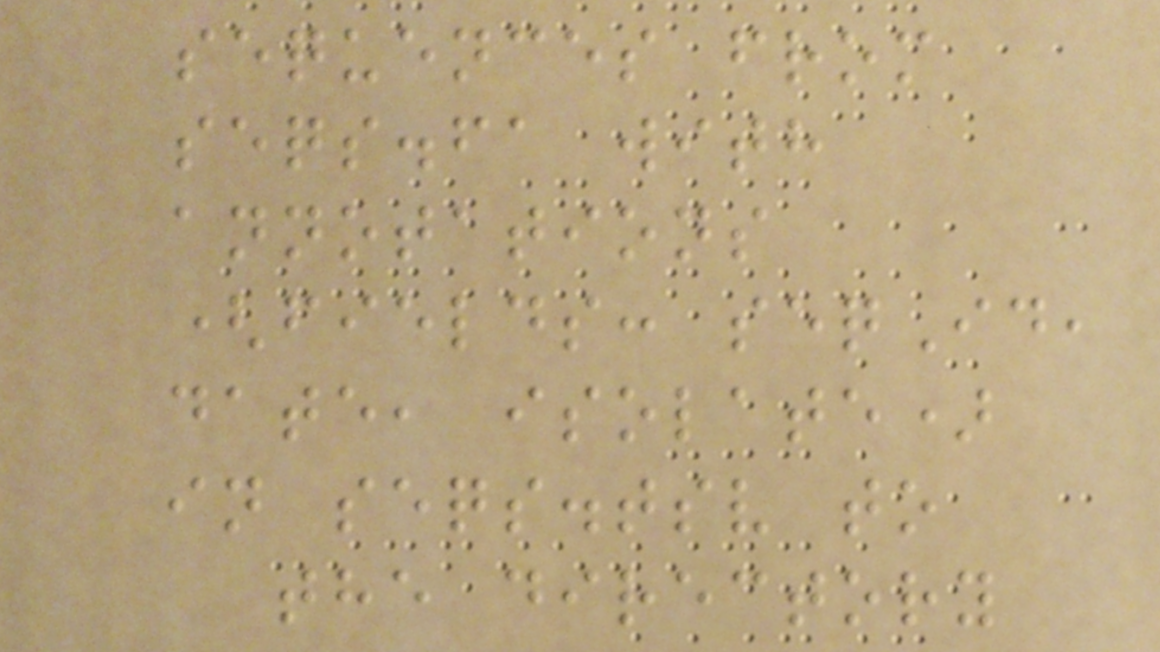sequences from
seqs.fa with
annotations
(fields: seqId,
date, isolate)
in seqs.tsv to
the directory
